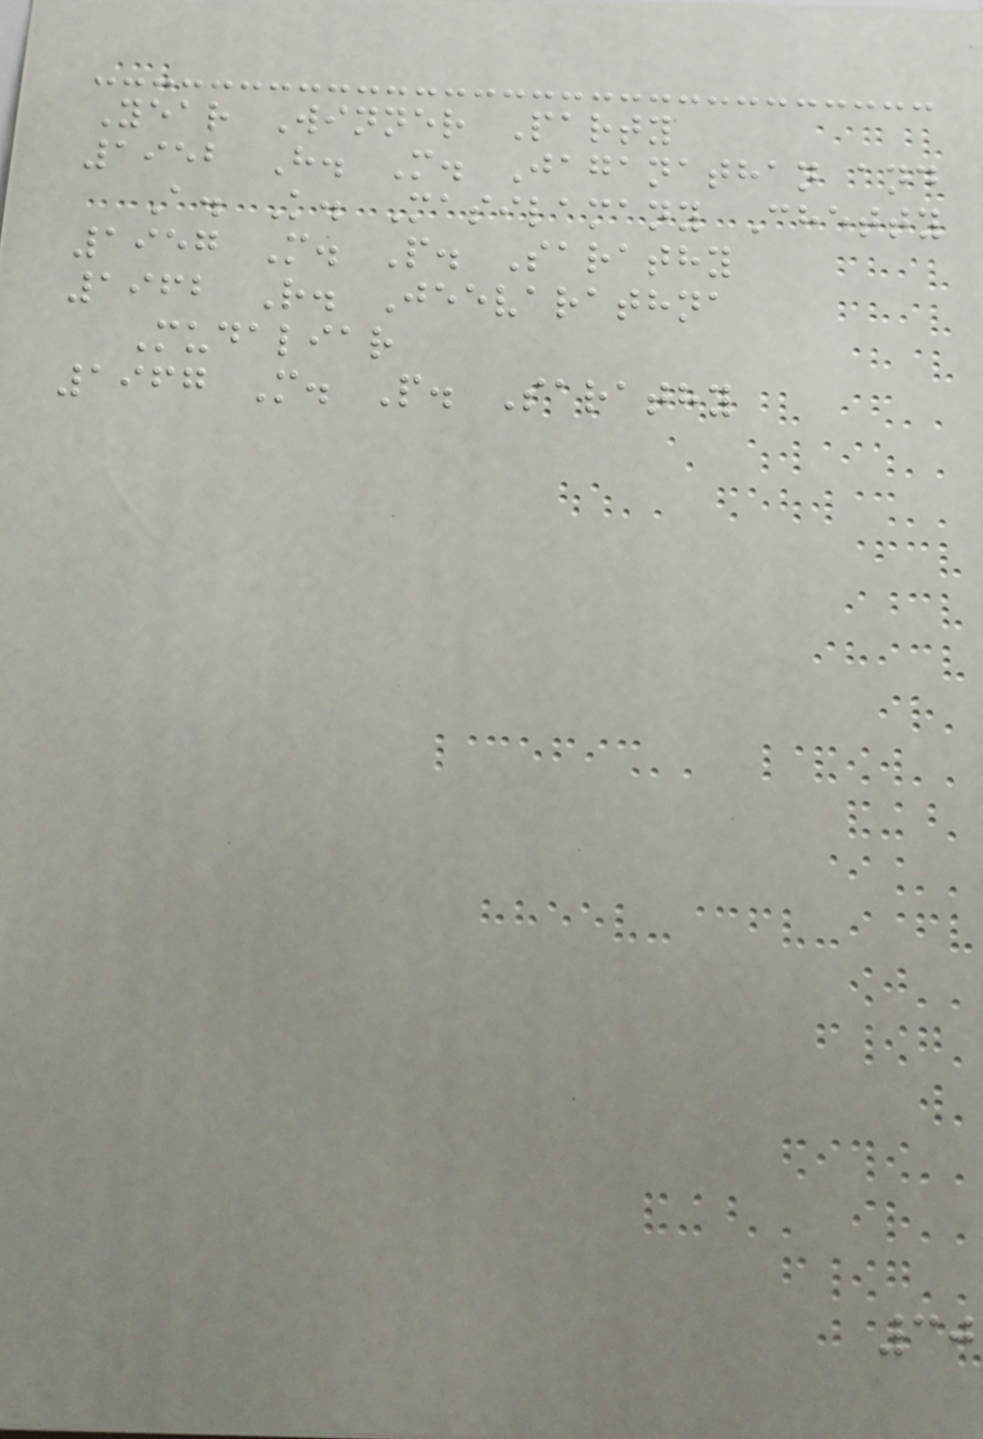Year Winner Party
1952 H. M. Jaganathan and
A. K. Masilamany Chetty
1957 M. P. Sarathy
1962 R. Jeevarathna
Mudaliar
1967 M. P. Sarathy
30
